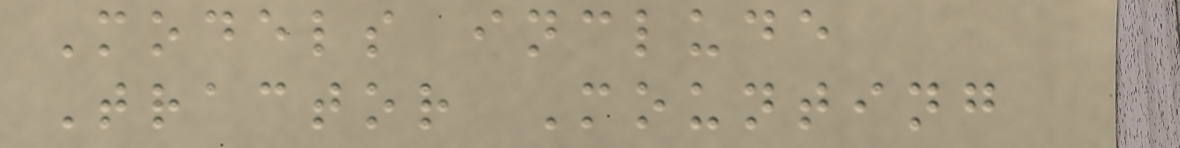Models include
Tractor Mounting
